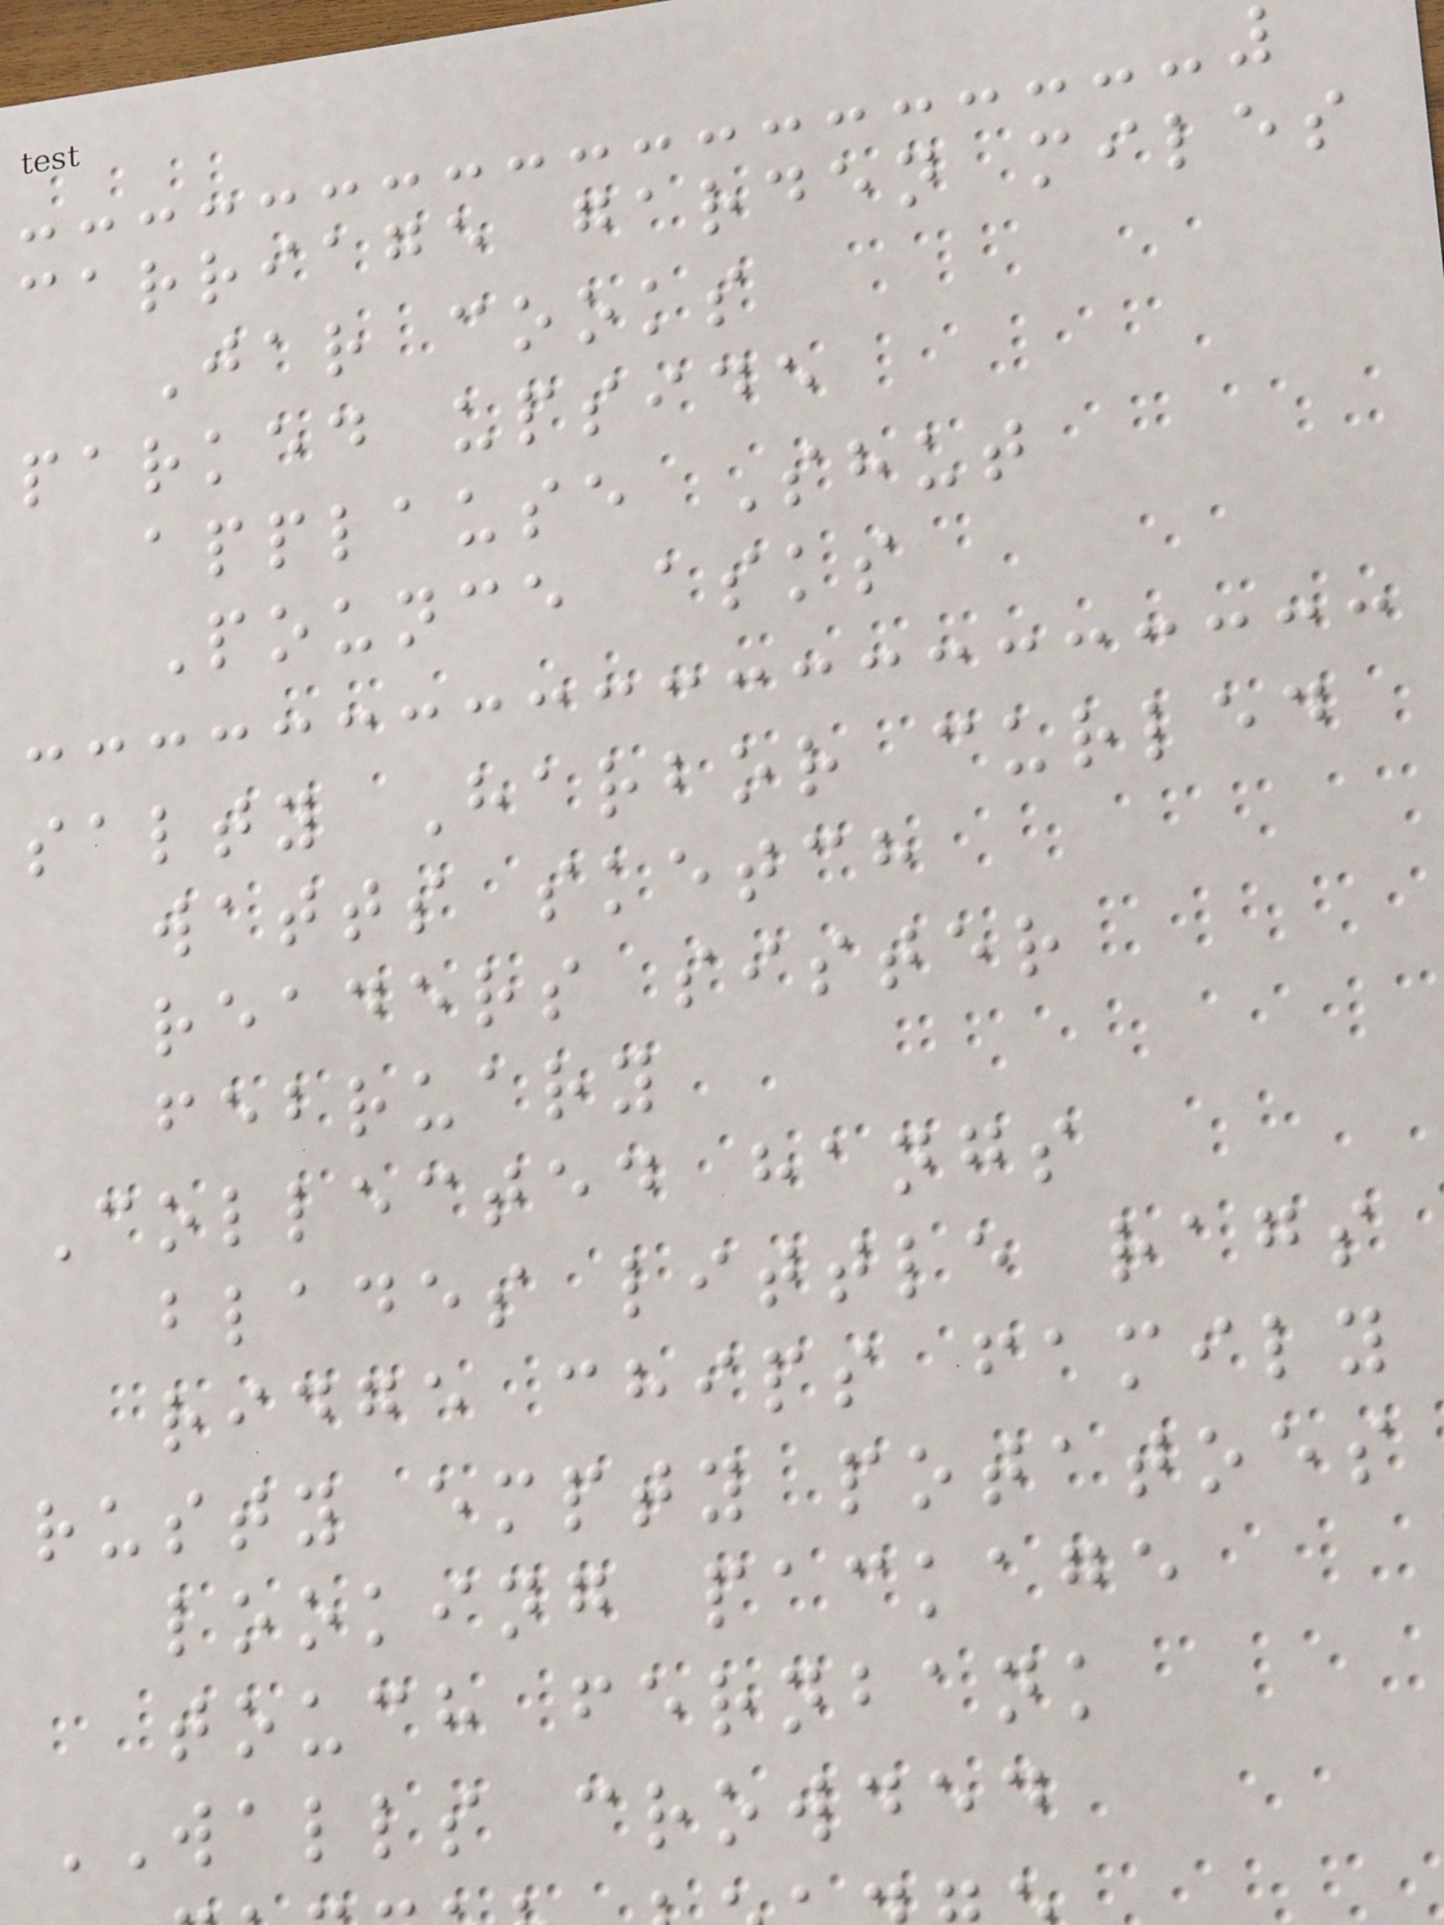carriage garden miles
Jar cooks
parked upside
applause Shut
Pounce asks
salty Harbor curled
watts sketch
readers sister
february
Collected hangs
blades little rags
ridge chips family
rusty empty potatoes
looking package
touch fernbank
WALLS crowded
